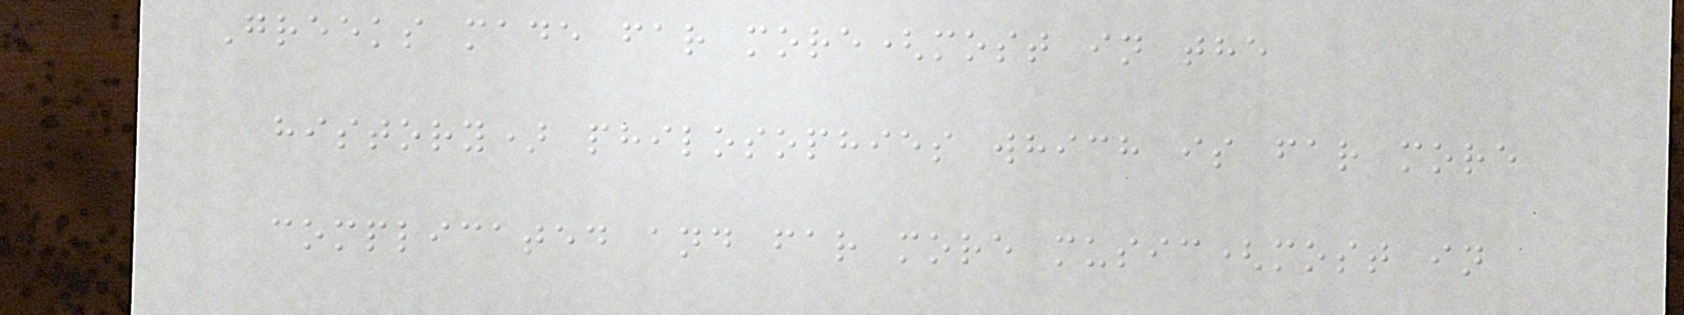Greeks made far more(most in the
history) philosophies which is far more
complicated and far more music(most in
